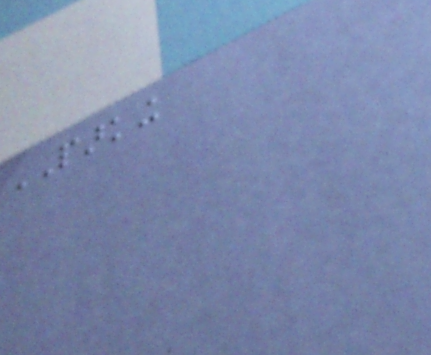PARKING
